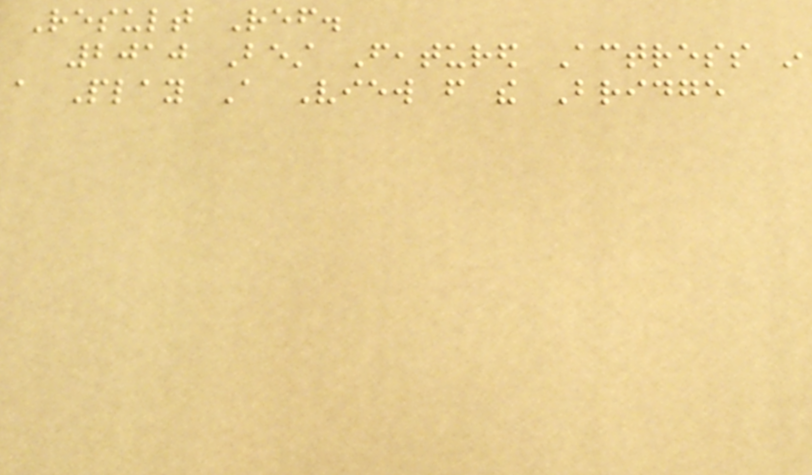Result Ref.
2010 Best Featured Actress in
a Play A View from the Bridge
